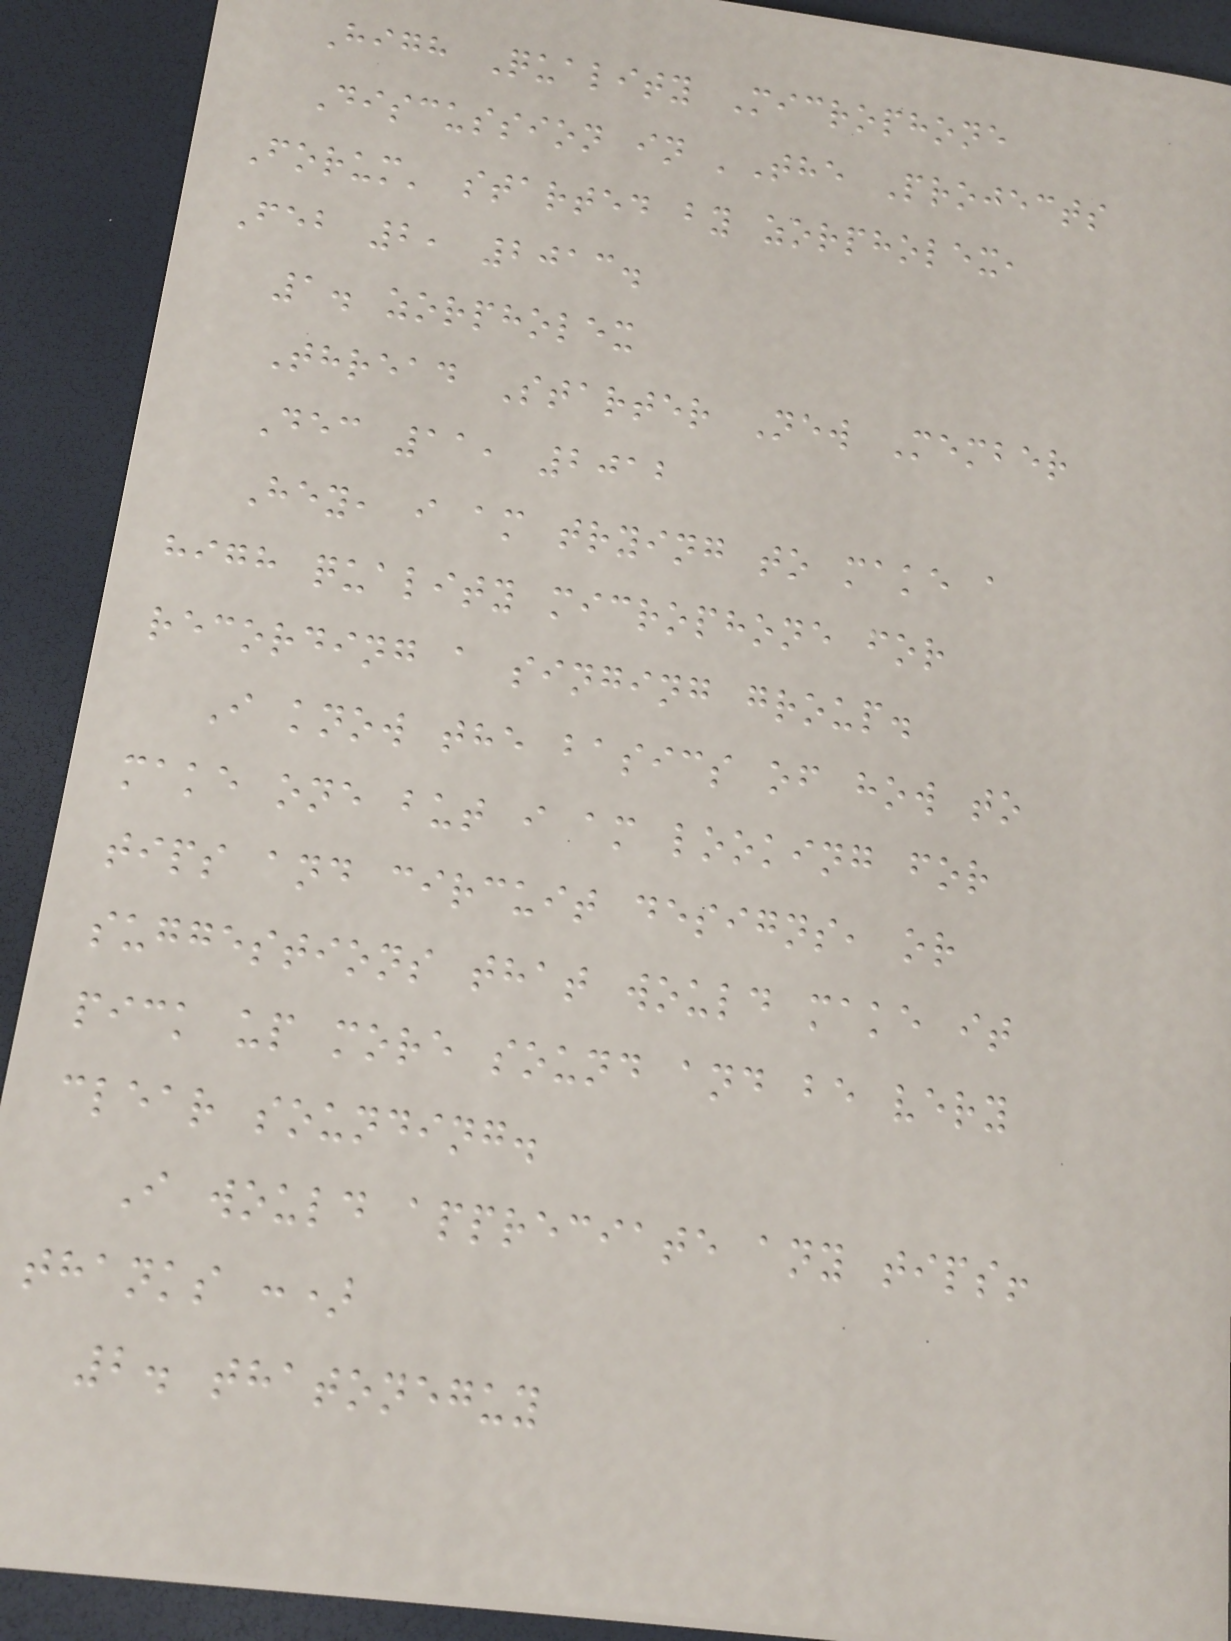High Quality Microphone
Discussion in 'The Projects
Forum' started by zorpholex,
Feb 2, 2013.
1. zorpholex
Thread Starter New Member
Dec 11, 2012
Hey, i am trying to make a
high quality microphone for
recording a singing group.
I know the basics of how to
make one but i am looking for
tips and circuit designs, or
suggestions that would make it
pick up more sound and be very
clear sounding.
I would appreciate any tips!
thanks :)
2. thatoneguy
